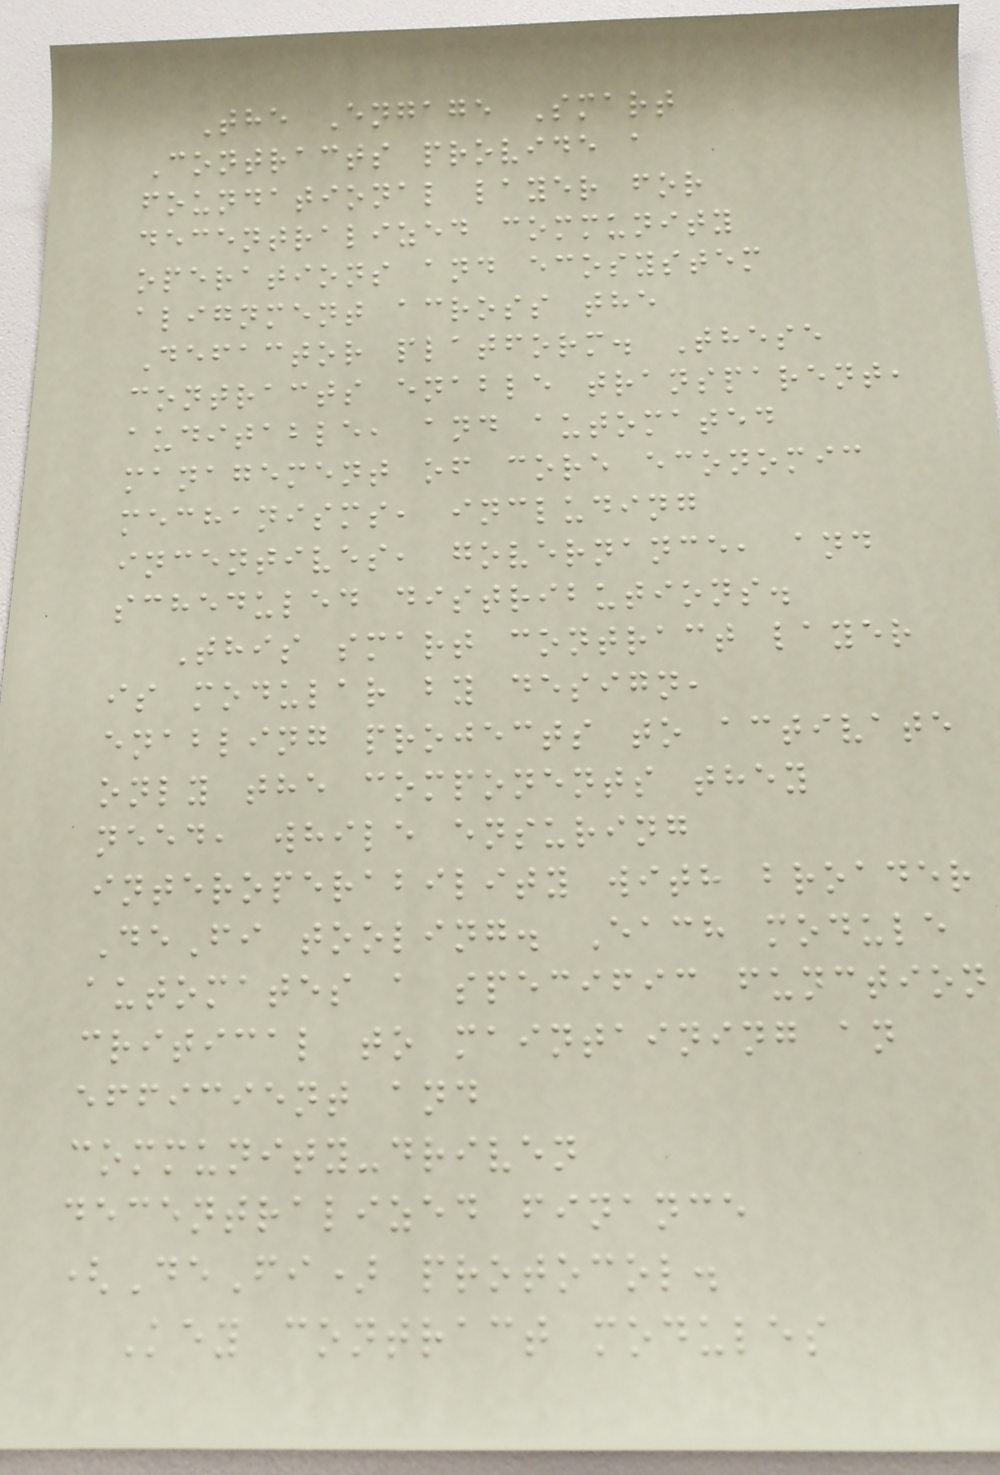The Engage Smart
Contracts provide a
foundational layer for
decentralized community
operations and ecosystem
alignment across the
Defactor platform. These
contracts enable transparent,
auditable, and automated
management of core economic
mechanisms, including
incentives, governance, and
scheduled distributions.
This smart contract layer
is modular by design,
enabling projects to activate
only the components they
need, while ensuring
interoperability with broader
DeFi tooling. Each module
automates a specific function
critical to maintaining an
efficient and
community-driven
decentralized finance
(DeFi) protocol.
Key contract modules
